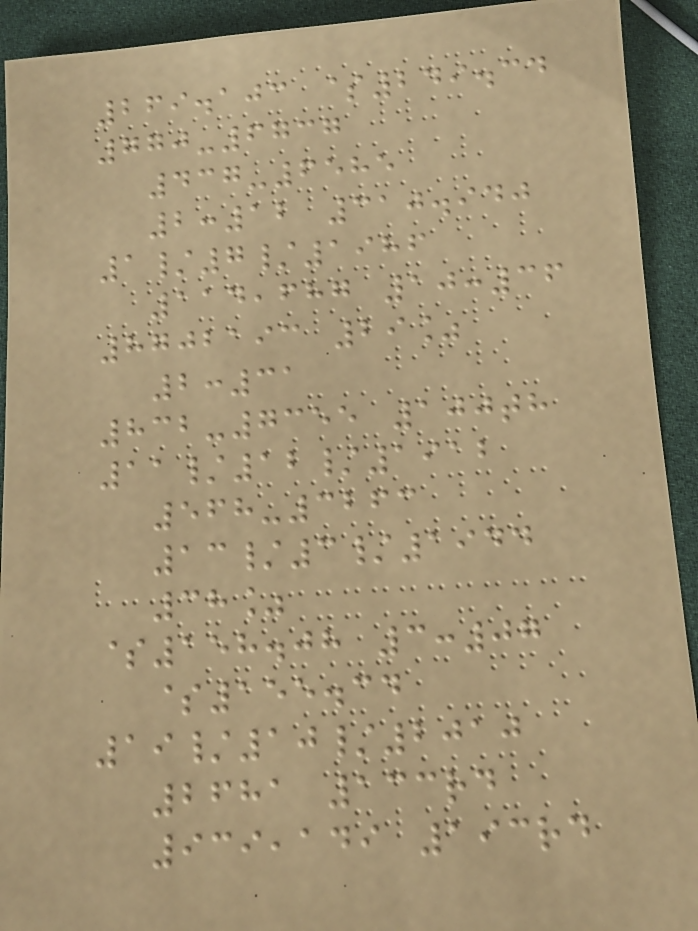269.103 $249.34
770-6737
437-6585
2:12 310.940
1/7/1986
114,687 10:36
8702193 29%
2:31
832-7355 100th
11/12/1912
568-3263
13/3/1944
38%
$158.08 3:07
$155.34
19/10/2010
2681 133rd
939,149 193rd
